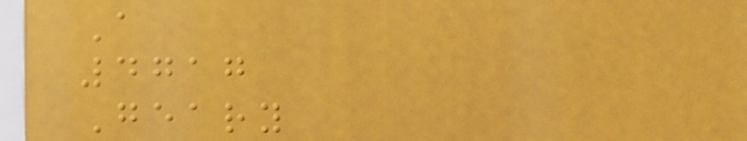A
4717
Geary
